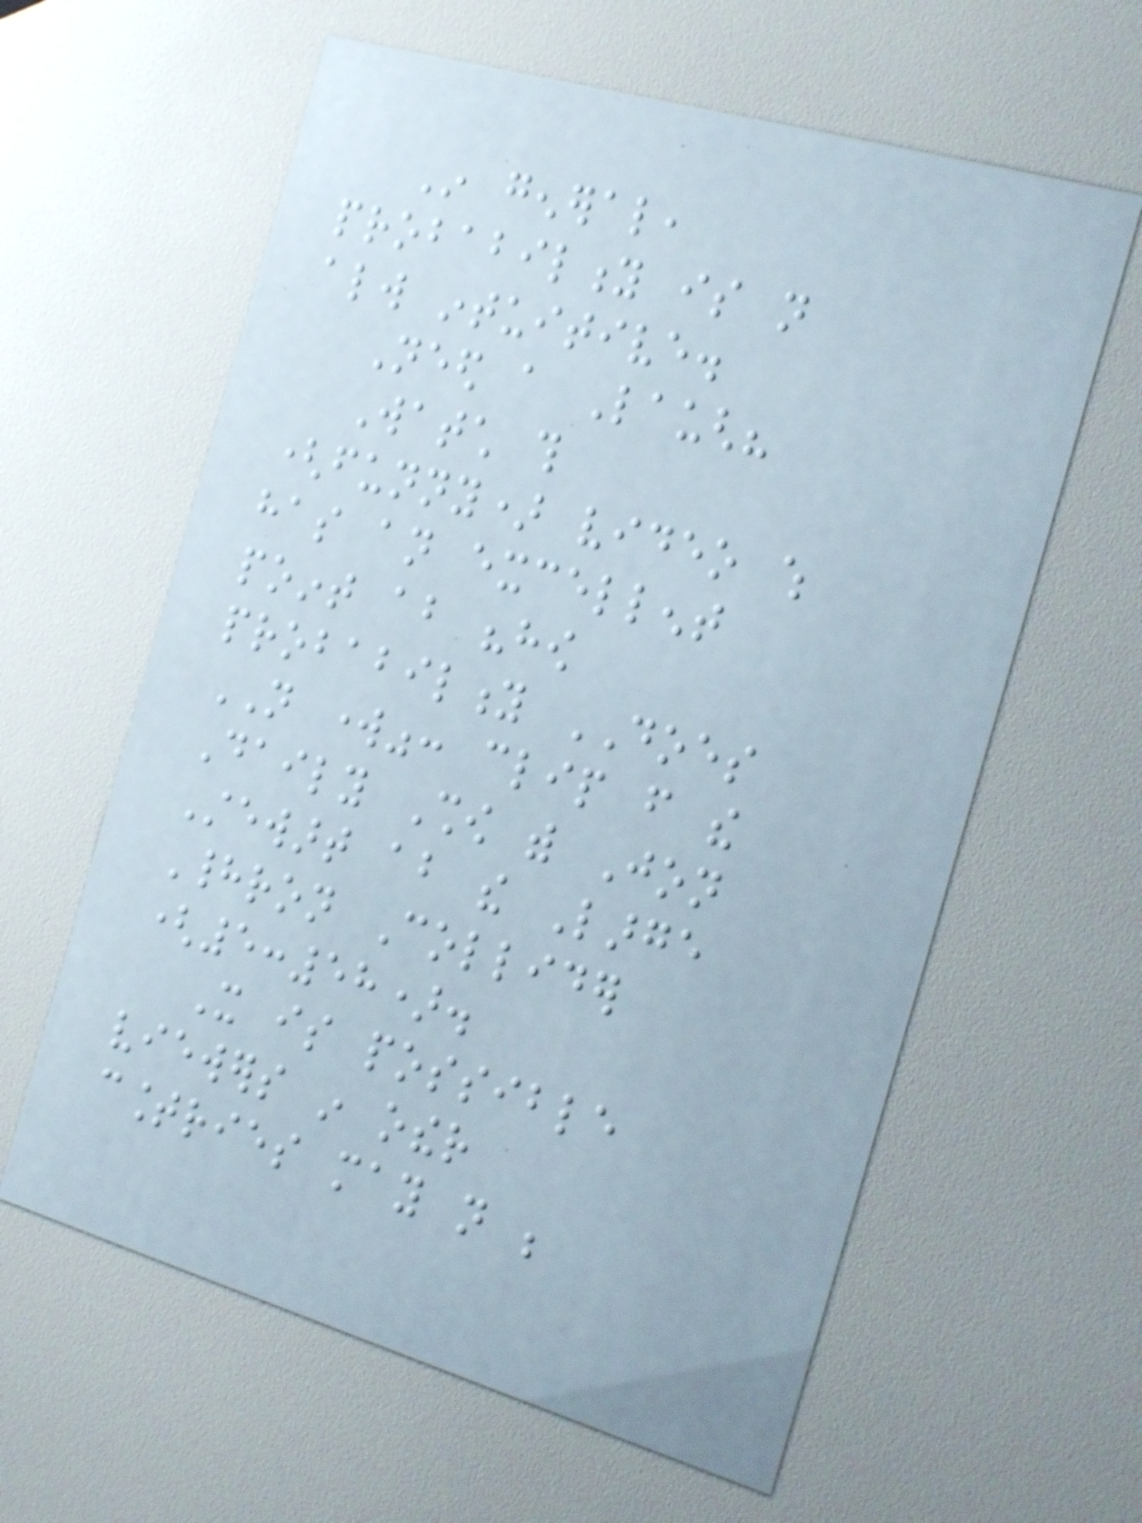In general,
probability is not
always intuitive.
Need a Laugh?
Watch this
(funny) video which
has an excellent
point about "how
probability DOES
NOT work": clip from the
Daily Show with Jon
Stewart about the Large
Hadron Collider
(5:58).
It is possible
viewers in other
countries may not be
